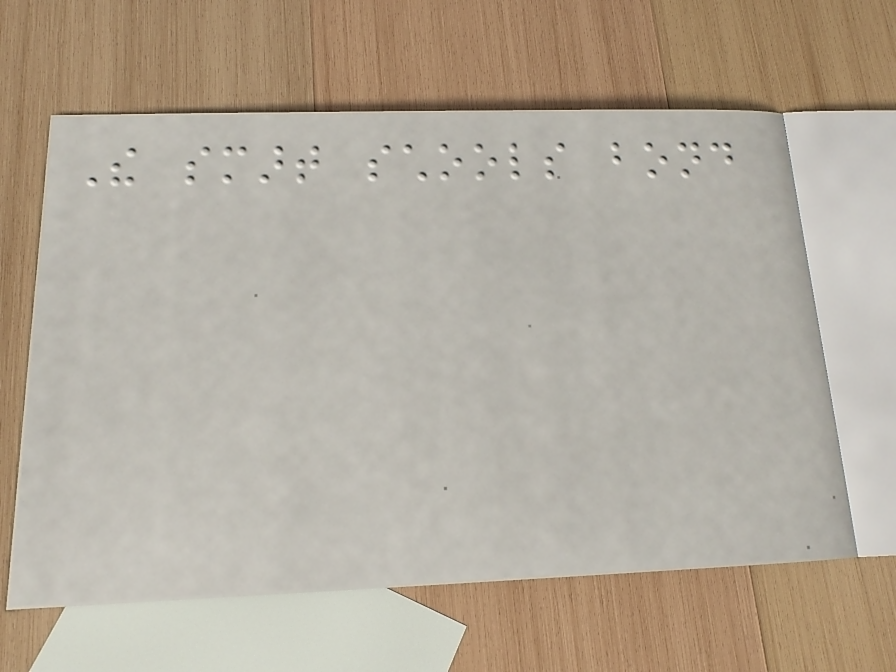The smart schools bond
